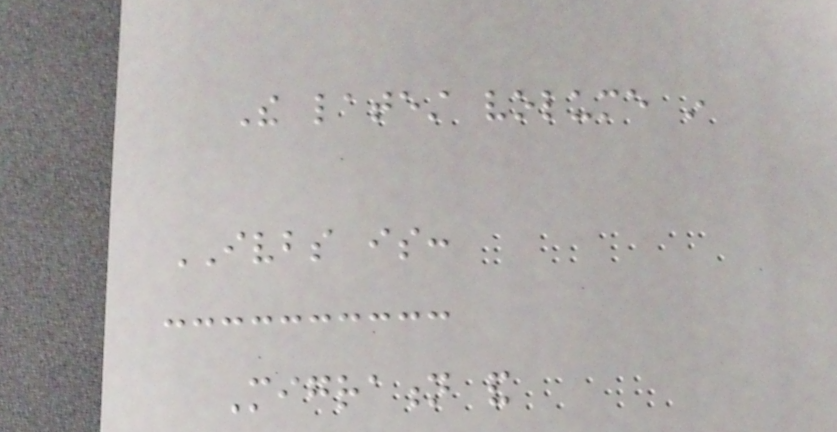The latest volume in
IVBS is:
Migration and
